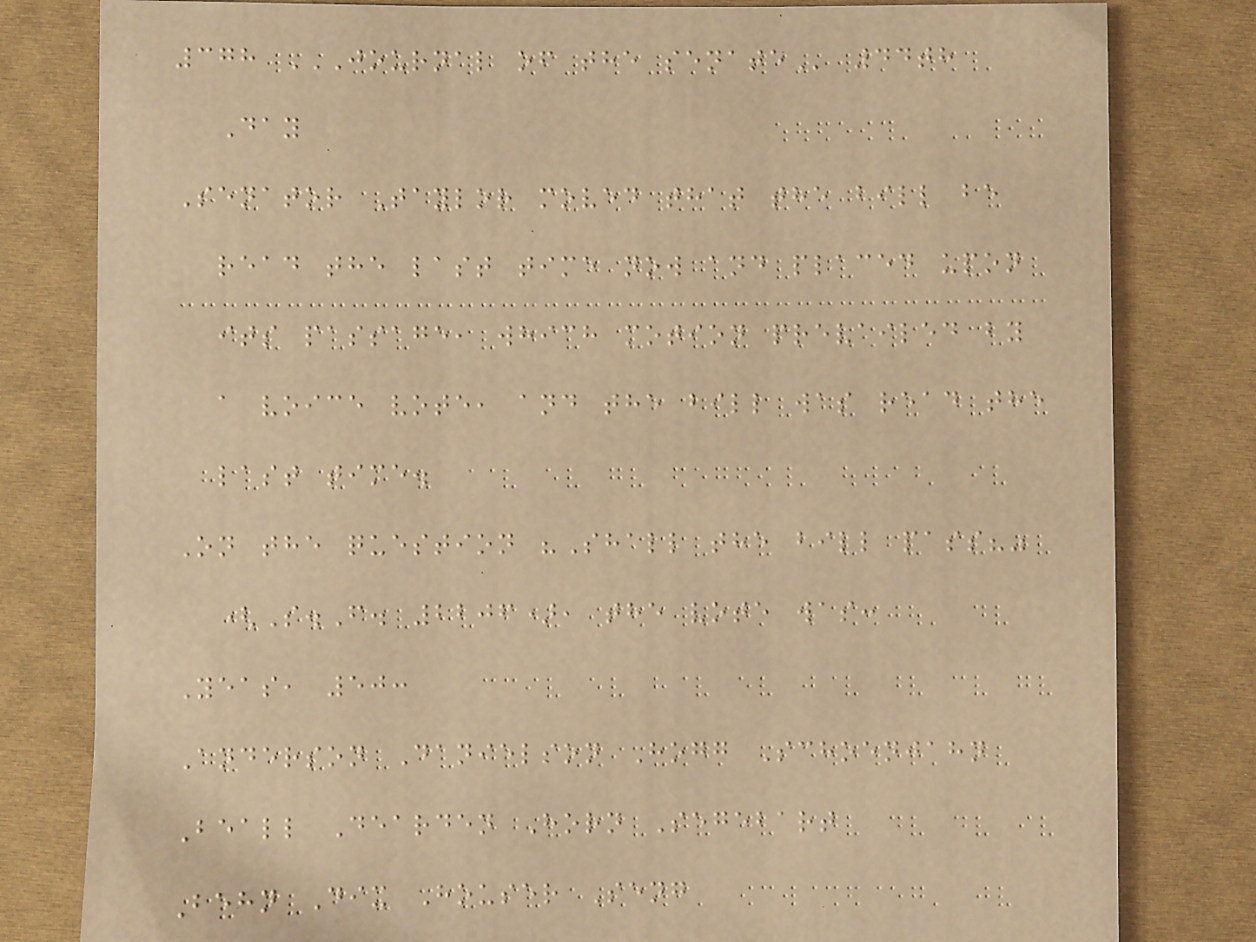378 JOURNAL OF THE SENATE 44th
Day
Senator Taylor moved that the bill be
read the last time now and placed upon
its passage, which motion prevailed by
a voice vote, and the bill was read the
last time.
On the question "Shall the bill pass?"
(S.F. 2206), the vote was:
Yeas, 50:
Anderson Danielson Hogg Schoenjahn
Beall Dearden Horn Segebart
Behn Dix Houser Seng
